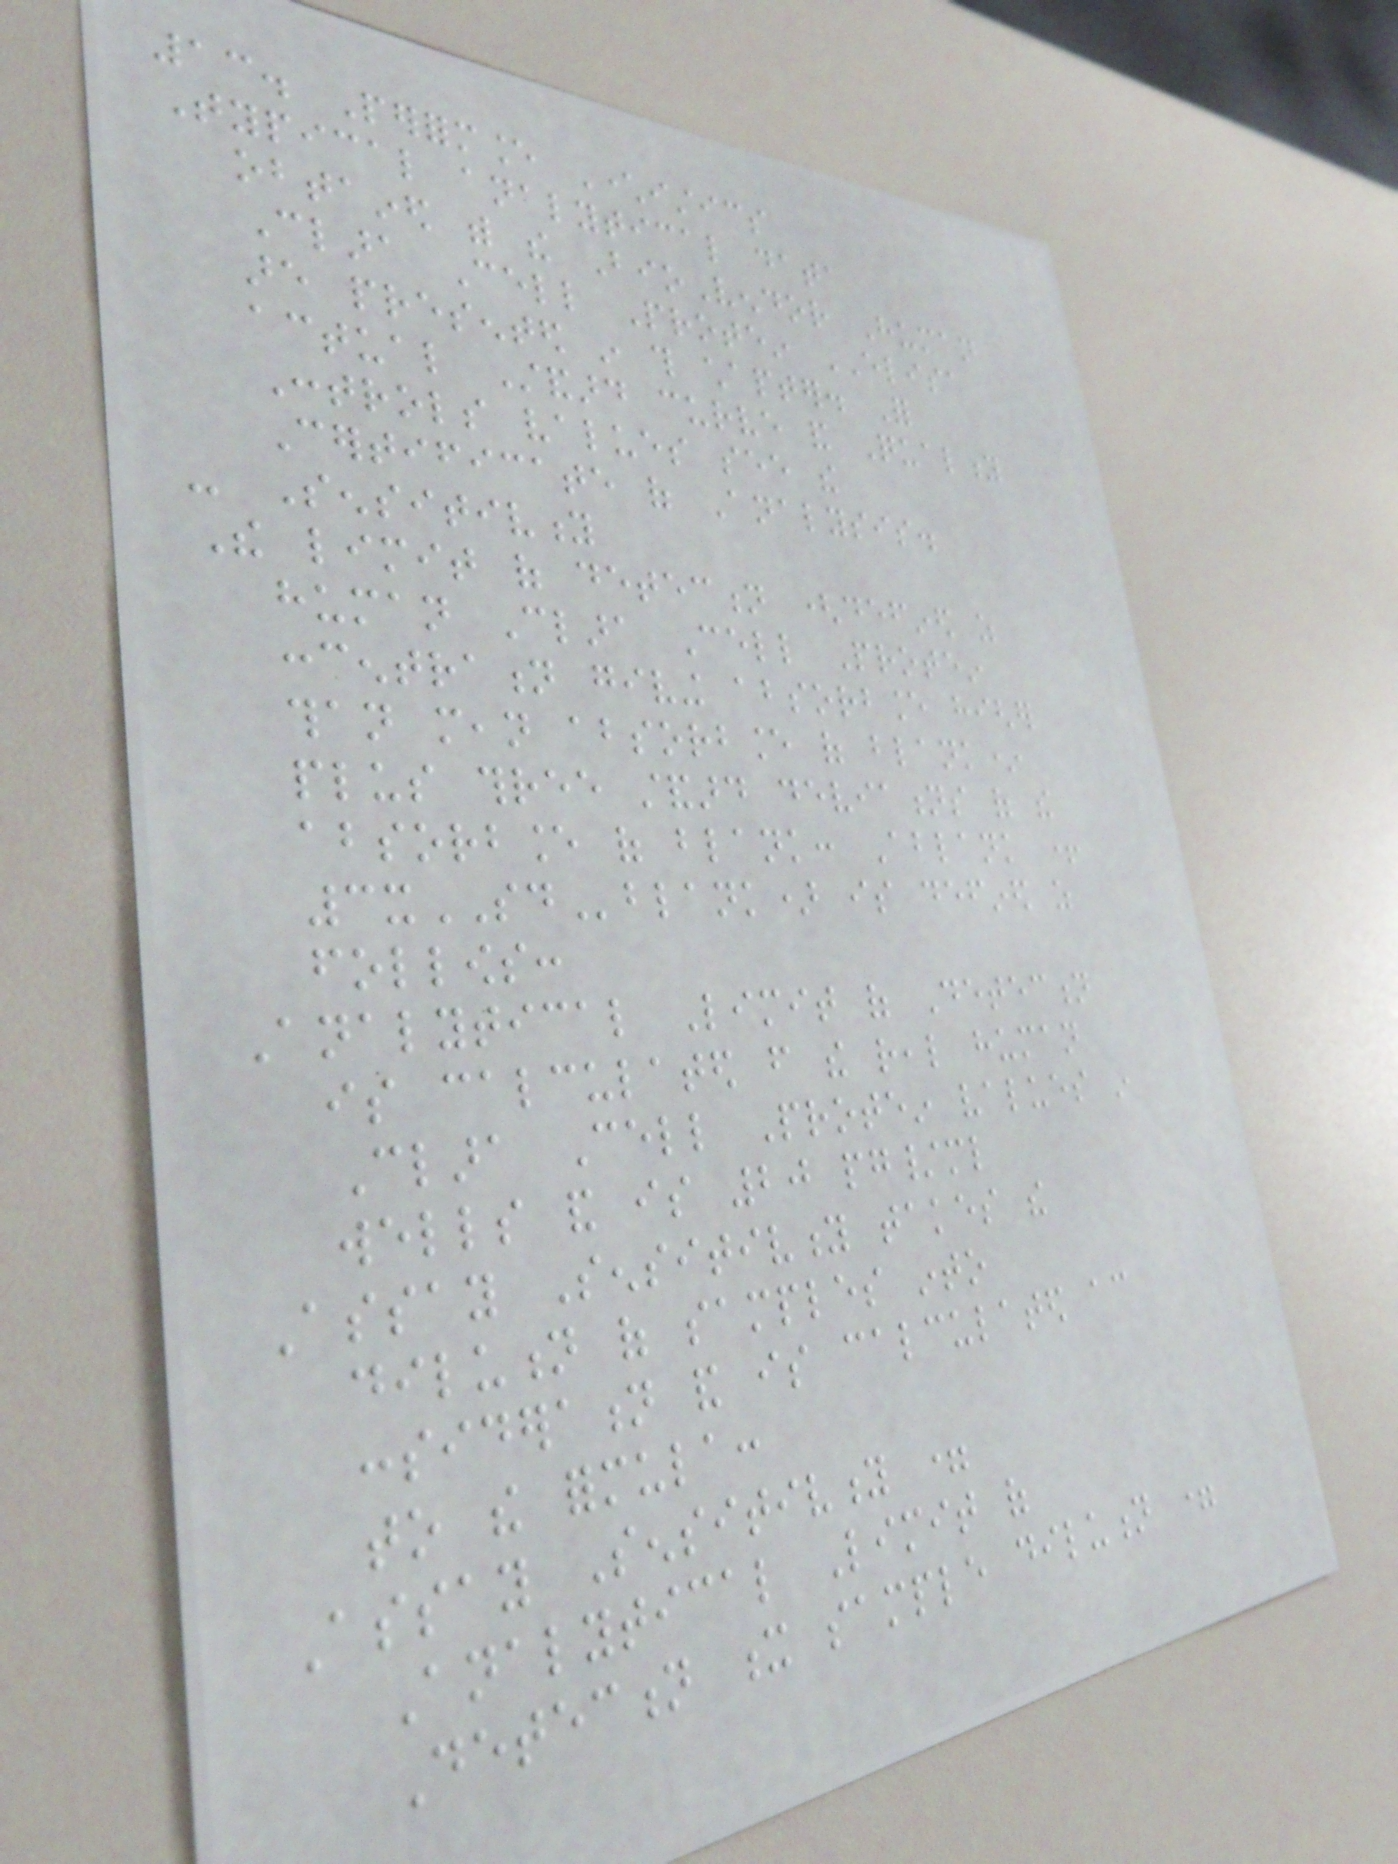13. Performance Characteristics
Typical analytical data
obtained with the BioVendor Human
Clara Cell Protein ELISA
are presented in this chapter. For
actual Standard curve and Quality
Controls values see the
Certificate of Analysis.
- Sensitivity
The limit of detection (defined as
human Clara Cell Protein
concentration giving absorbance higher
than mean absorbance of blank*
plus three standard deviations of the
absorbance of blank: Ablank +
3xSDblank) is defined as
follows:
Analytical Limit of Detection
is calculated from the real human
Clara Cell Protein values in
wells and is 20 pg/ml
Assay Sensitivity takes the
dilution of samples into
consideration and is calculated according
to the formula:
Assay Sensitivity =
Analytical Limit of
Detection x sample dilution =
